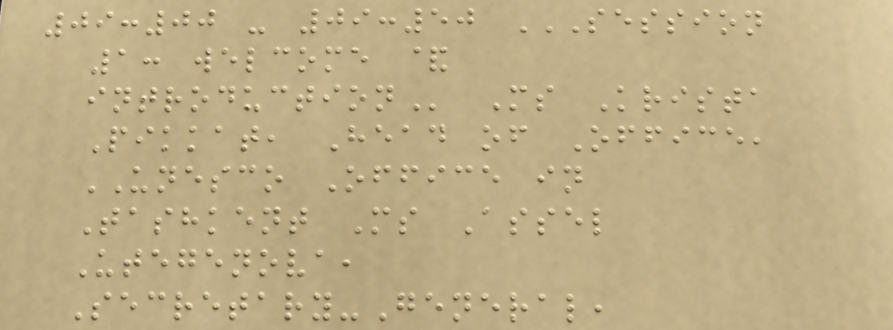09:00 - 09:50 SESSION
1: WELCOME &
INTRODUCTION Ms Krista
Pikkat, Head of Office,
UNESCO Office in
Tashkent Ms Assel
Utegenova,
Secretary-General,
